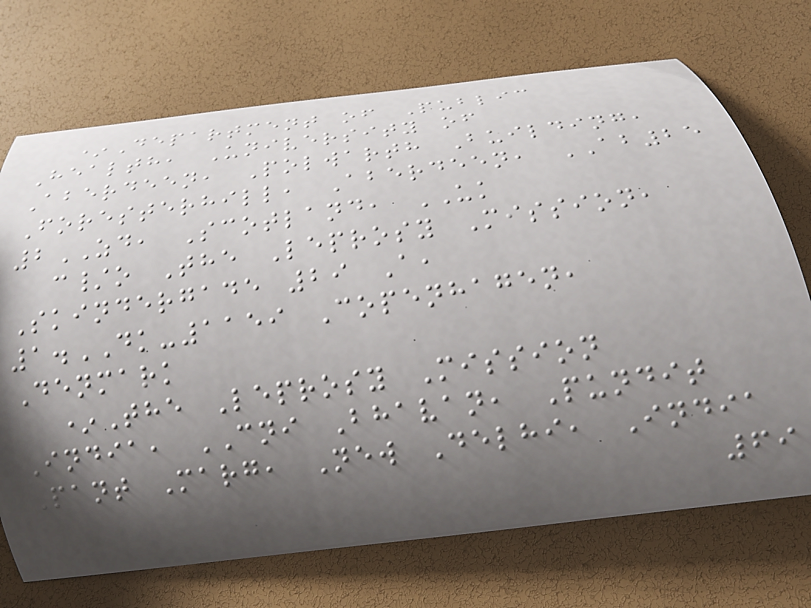*Department of Public
Health, University of
Aberdeen, Polwarth Building,
Foresterhill, Aberdeen, AB25
2ZD, Scotland, UK
c/o The Leprosy Mission,
Skindergade 29 A,
1.DK-1159 Copenhagen,
Denmark
*The Leprosy Mission
India, CNI Bhavan, Pundit
Pant Marg, New Delhi, India
69
